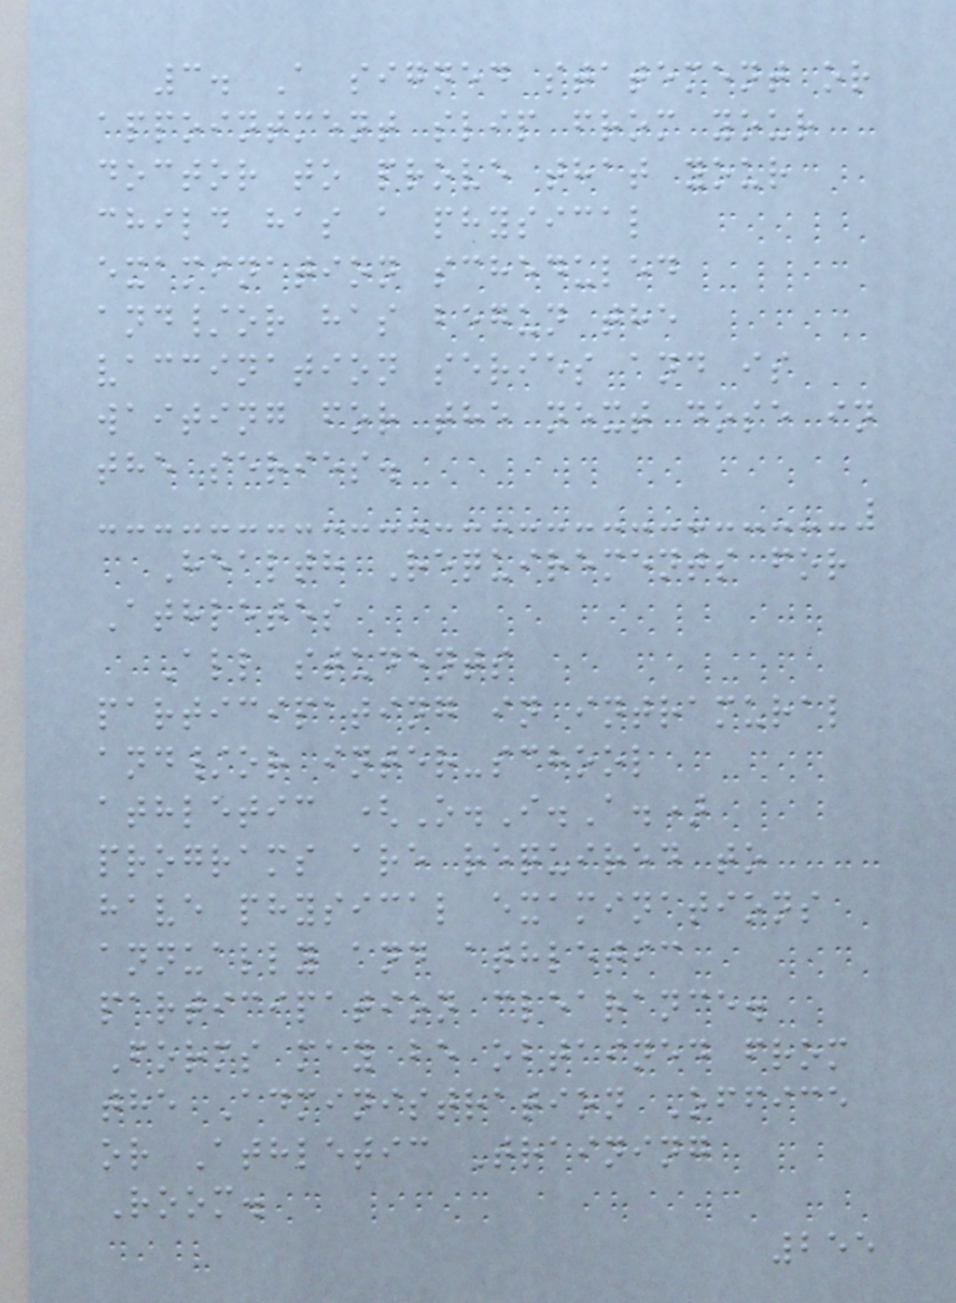3. A signed statement or
appointment slip from your
doctor to prove that your
child has a physical
examination scheduled
and/or has begun the
vaccination series and is
waiting for the next dose in
the series.
Health Requirements for
Athletes
All students
participating in intramural
and/or inter-school
athletic (O.I.A.)
programs are required to
have physical examinations
annually and athletic
participation clearance.
Forms may be obtained from
the Administration Office
or Athletic Training
Room.
255
